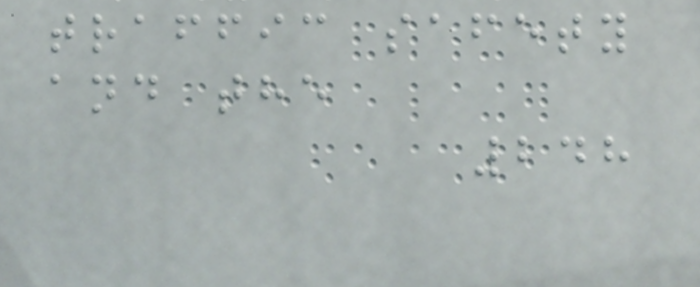traffic safety
and the
248
